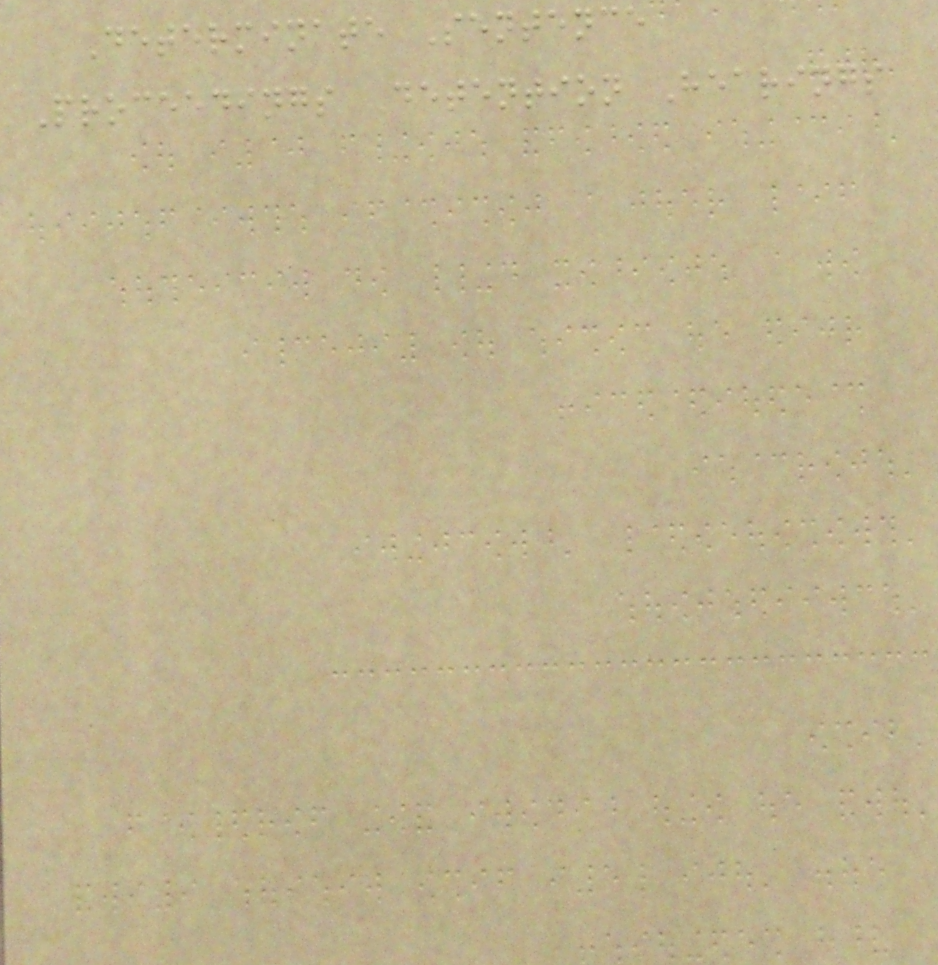Determinate Sentence
Proceedings Detention Hearings
